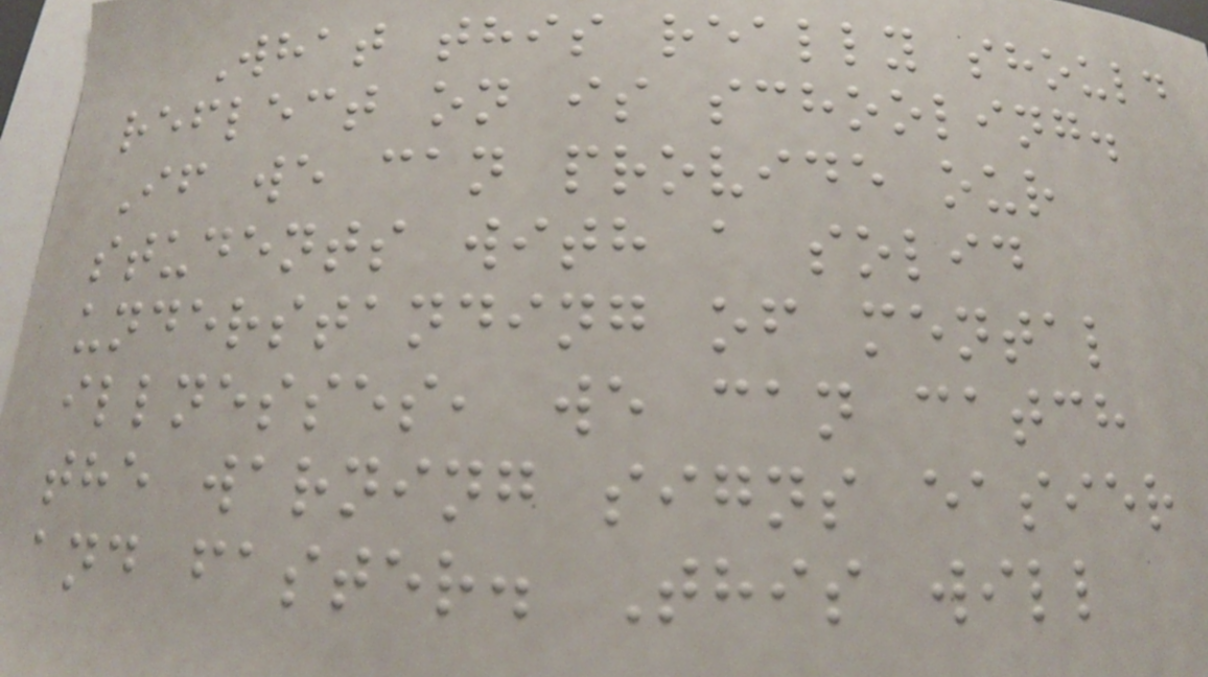What this really should
reflect on is schooling.
If we can provide our
students with a solid
understanding of mental
illnesses, we can catch
the warning signs easier
and faster. This will
